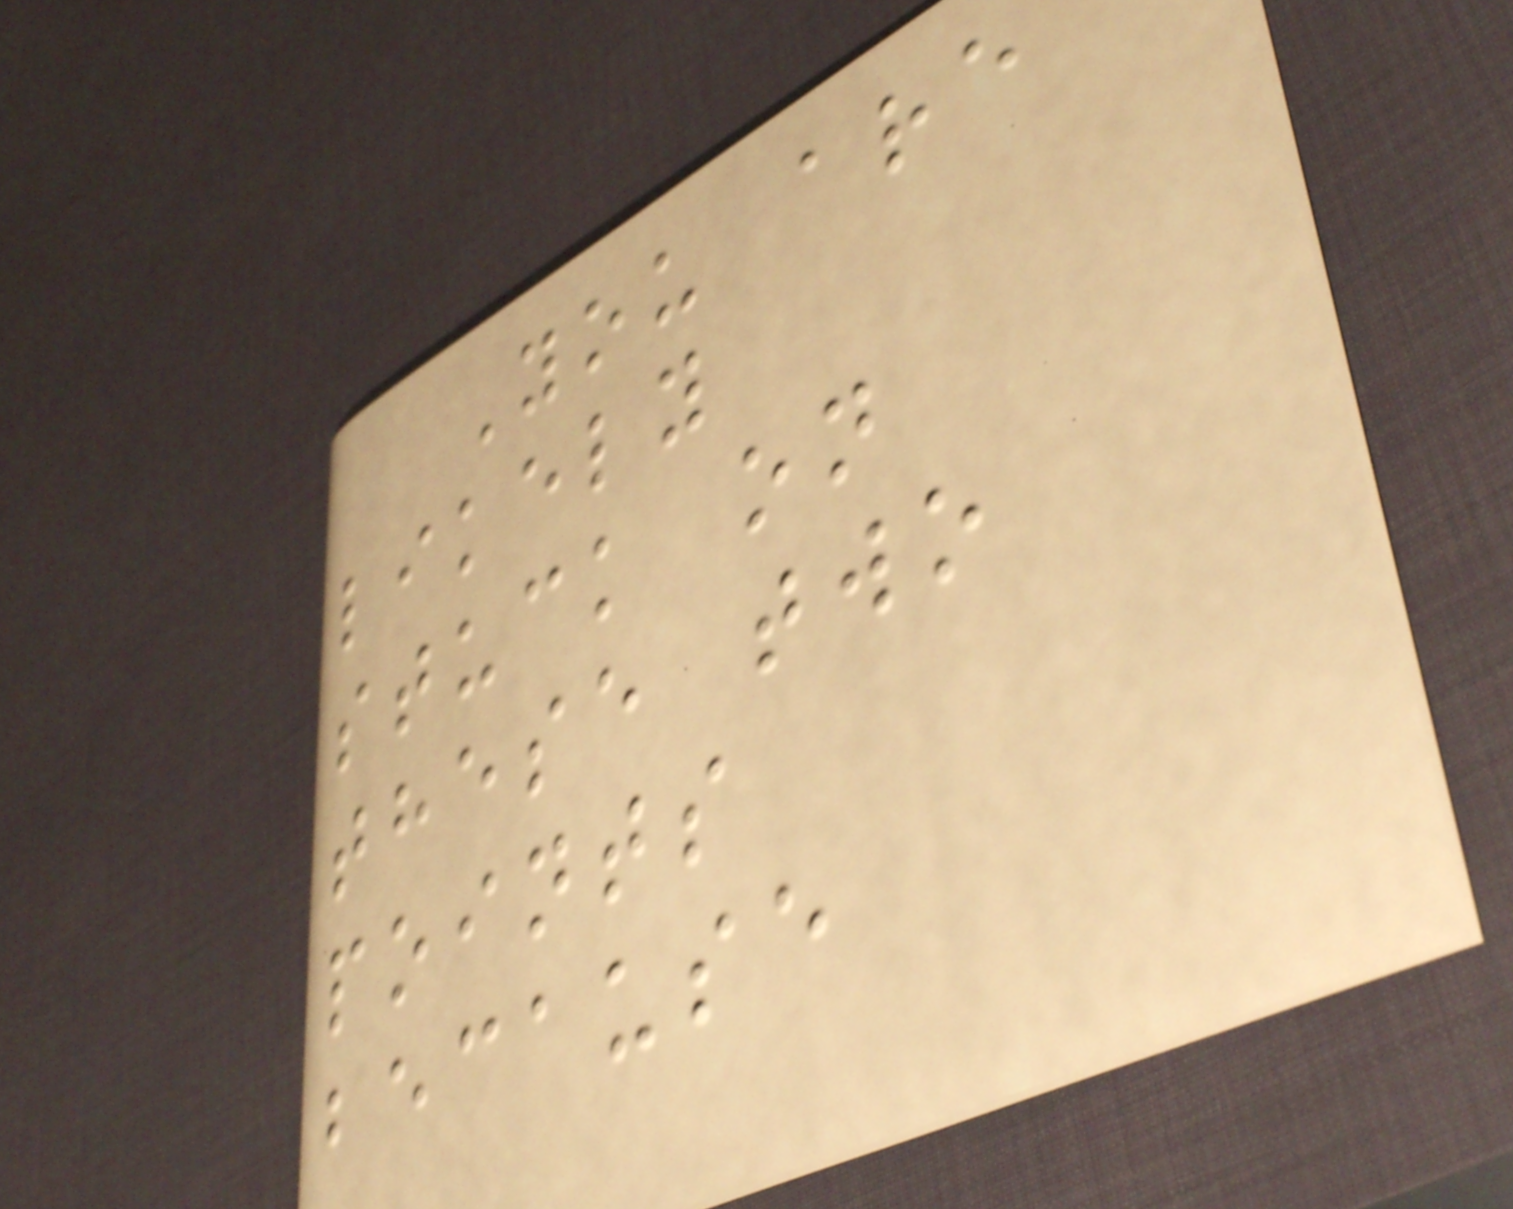You are
likely
stuck on
these two
points
because
